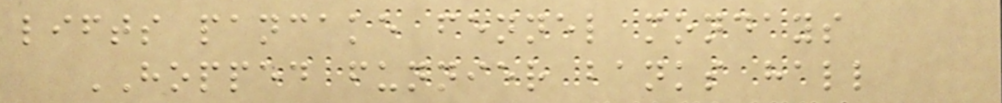lifts pancake fennel mondays
HOPPED funnier banks hall
